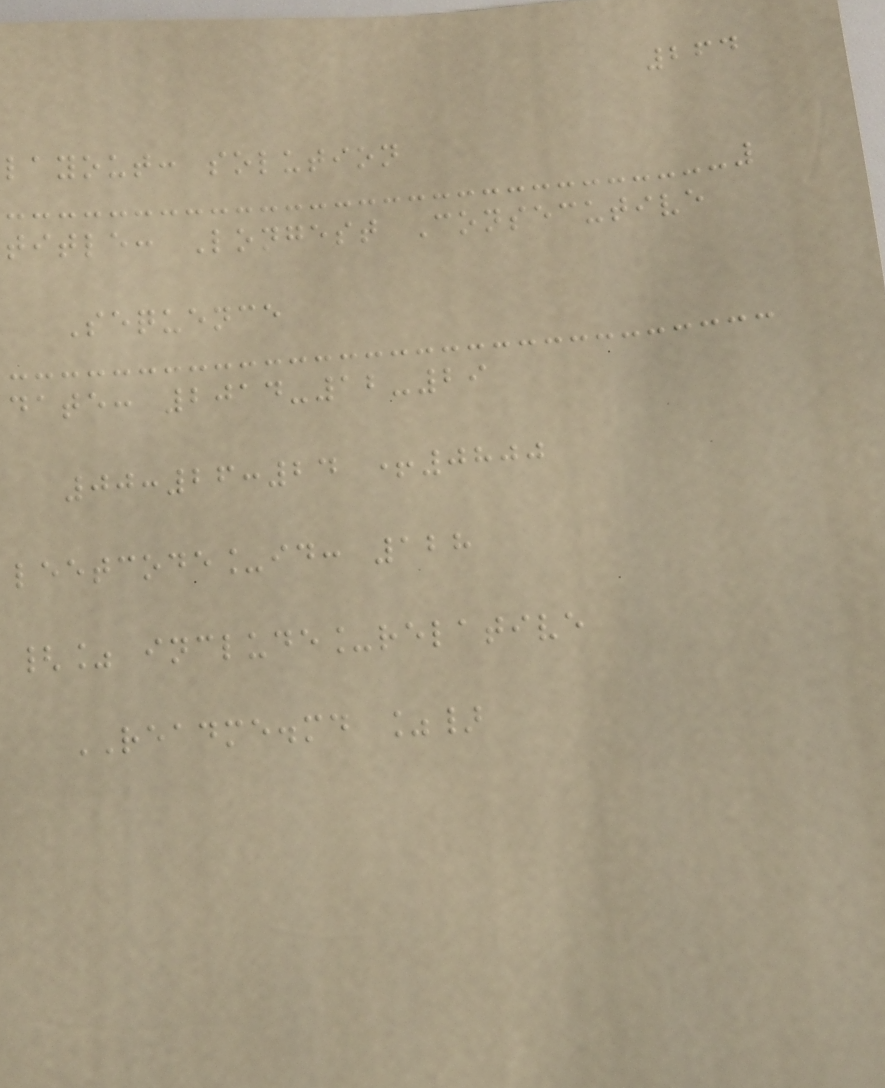264
layout: solution
title: Longest Consecutive
Sequence
date: 2014-12-29
00:26:24 +0800
leetcode_id: 128
{% include_relative
README.md %}
